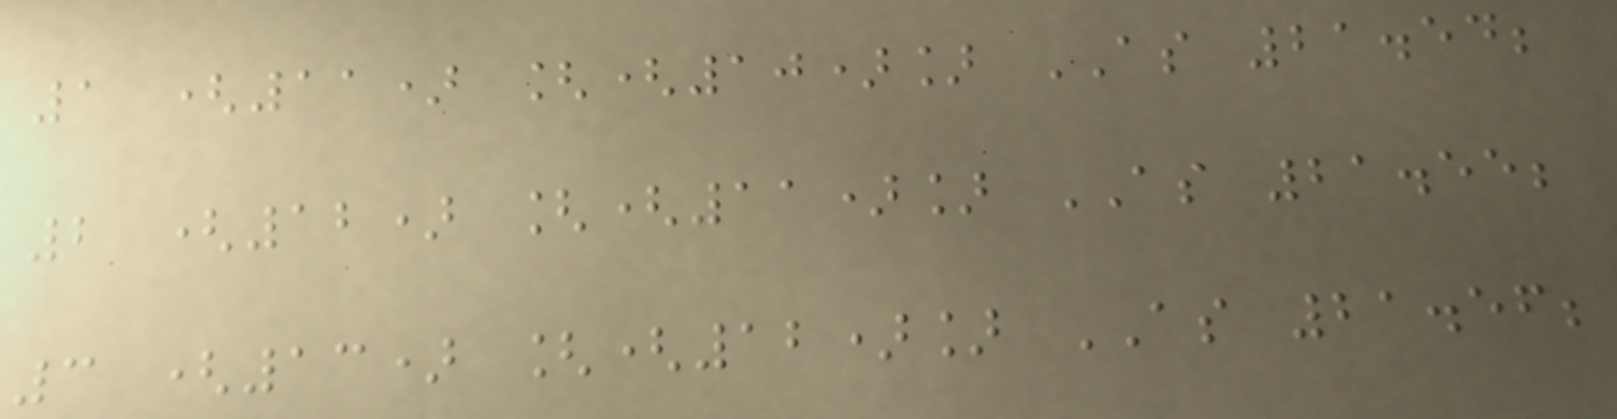1 (11) [(10)] AS 21.54;
2 (12) [(11)] AS 21.55;
3 (13) [(12)] AS 21.56;
